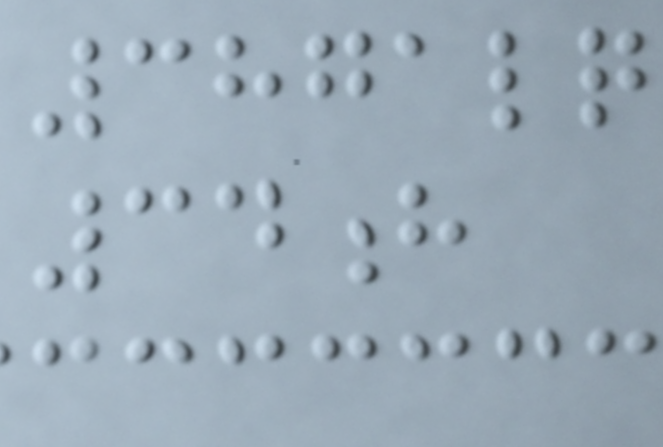3871lq
34h
